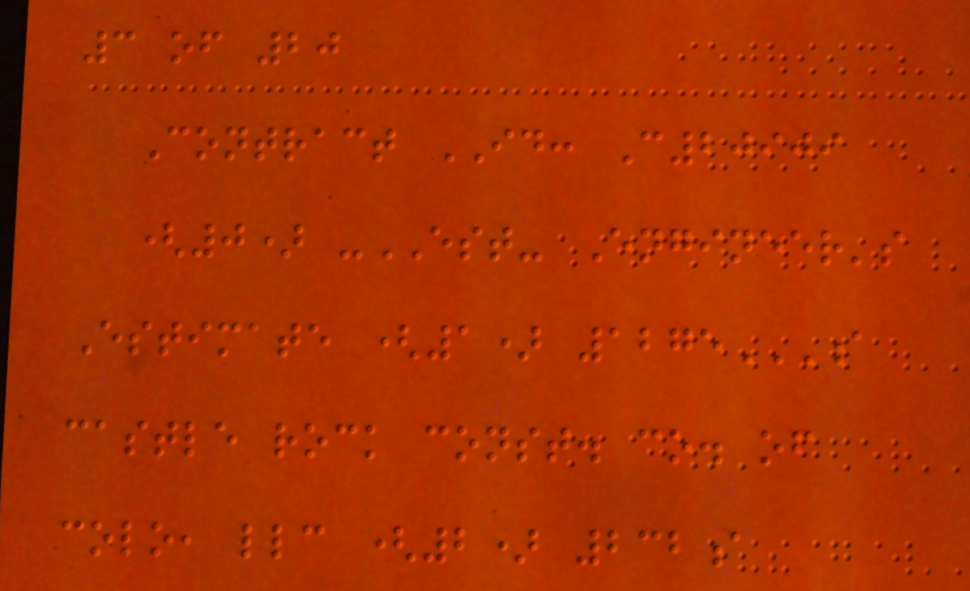3 of 20
Contract ID: C20909
(0) -EST- Engineer's
Estimate (1) 1275A
CASTLE ROCK CONST. CO. OF
COLO, LLC (2) 232A
